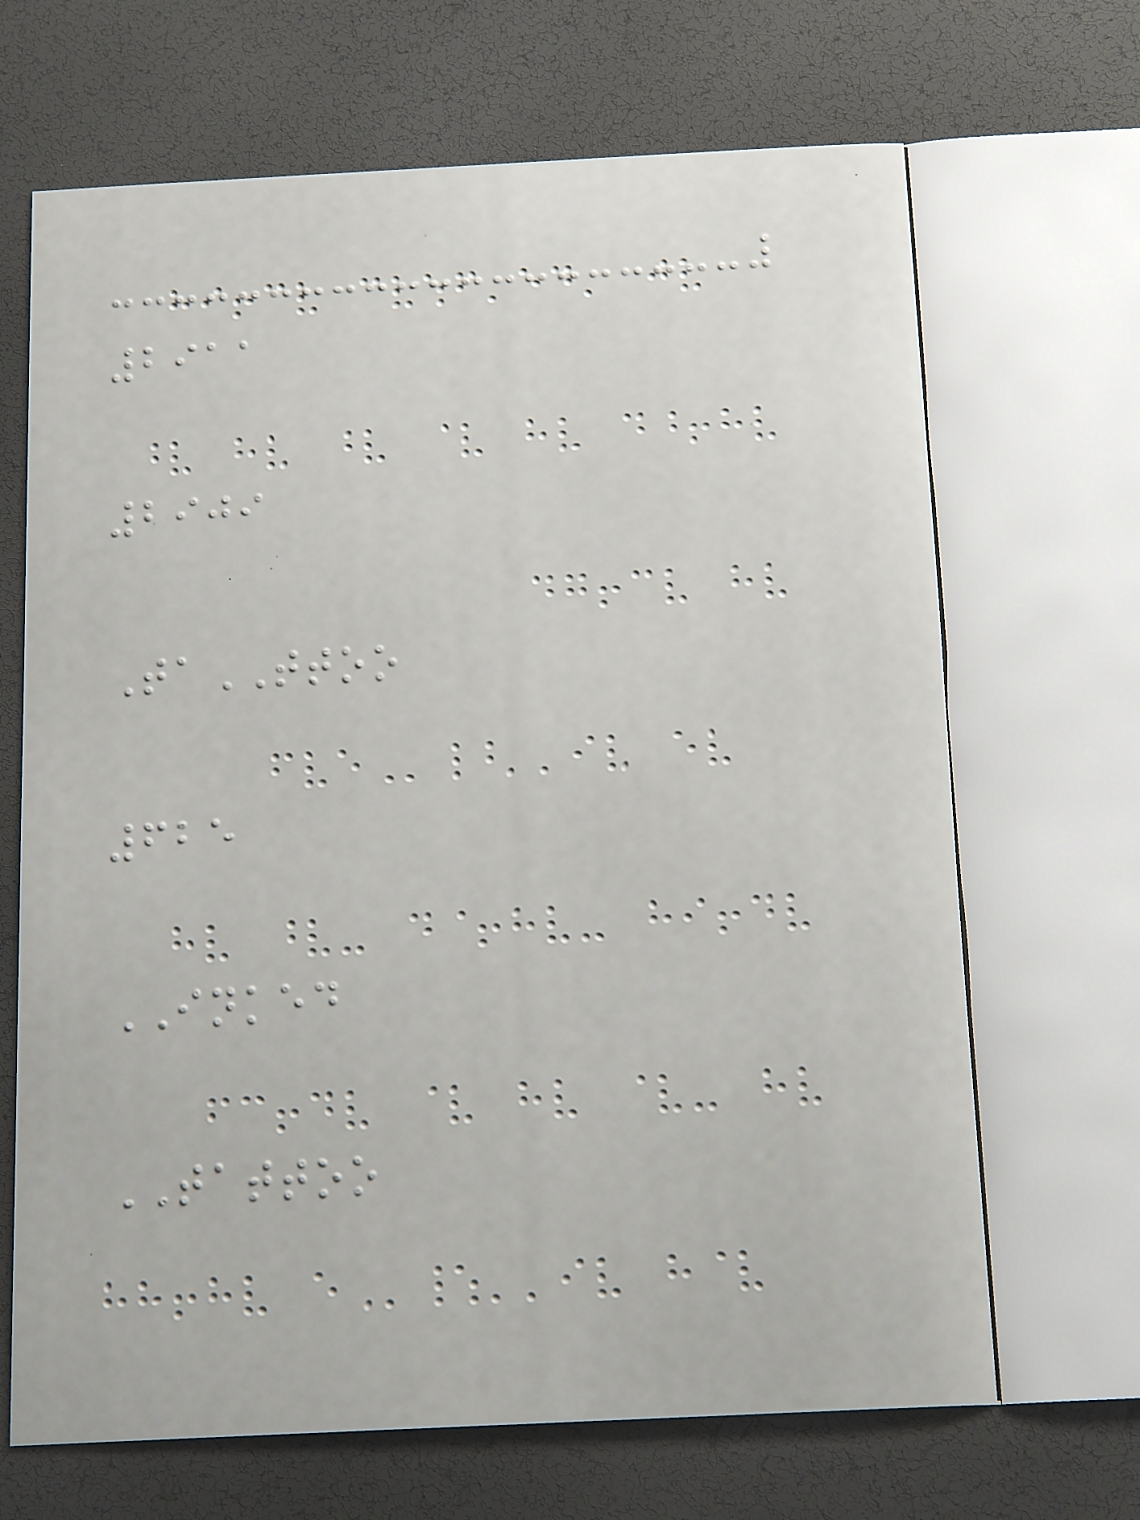2911
2909
TaTTOO
625
INKED
TATTOO
